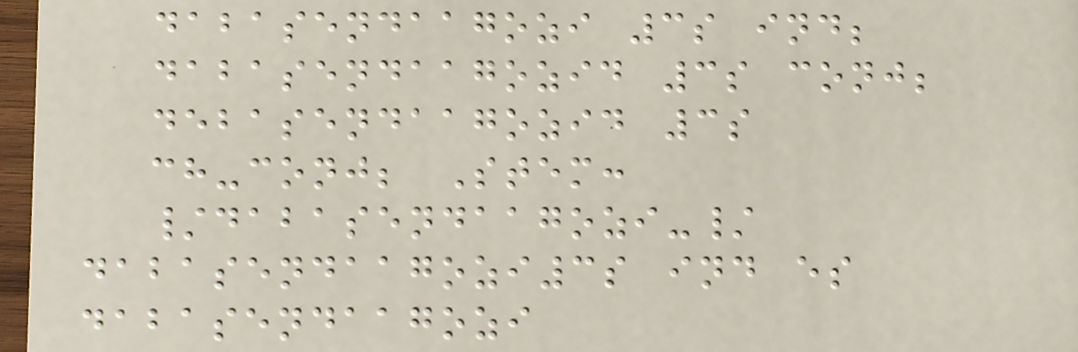dabasendaagozi 3s ind;
dabasendaagozid 3s conj;
debasendaagozid 3s
ch-conj; Stem:
/dabasendaagozi-/
dabasendaagozi3s ind es
dabasendaagozi
